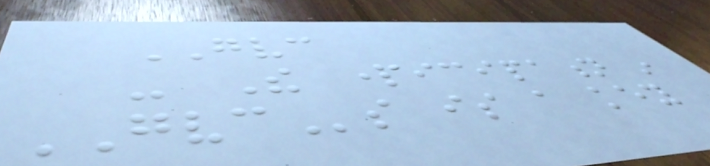GVC
- The participation in
GVCs is a key
